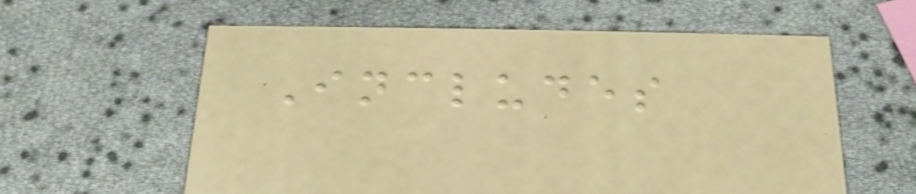Includes
